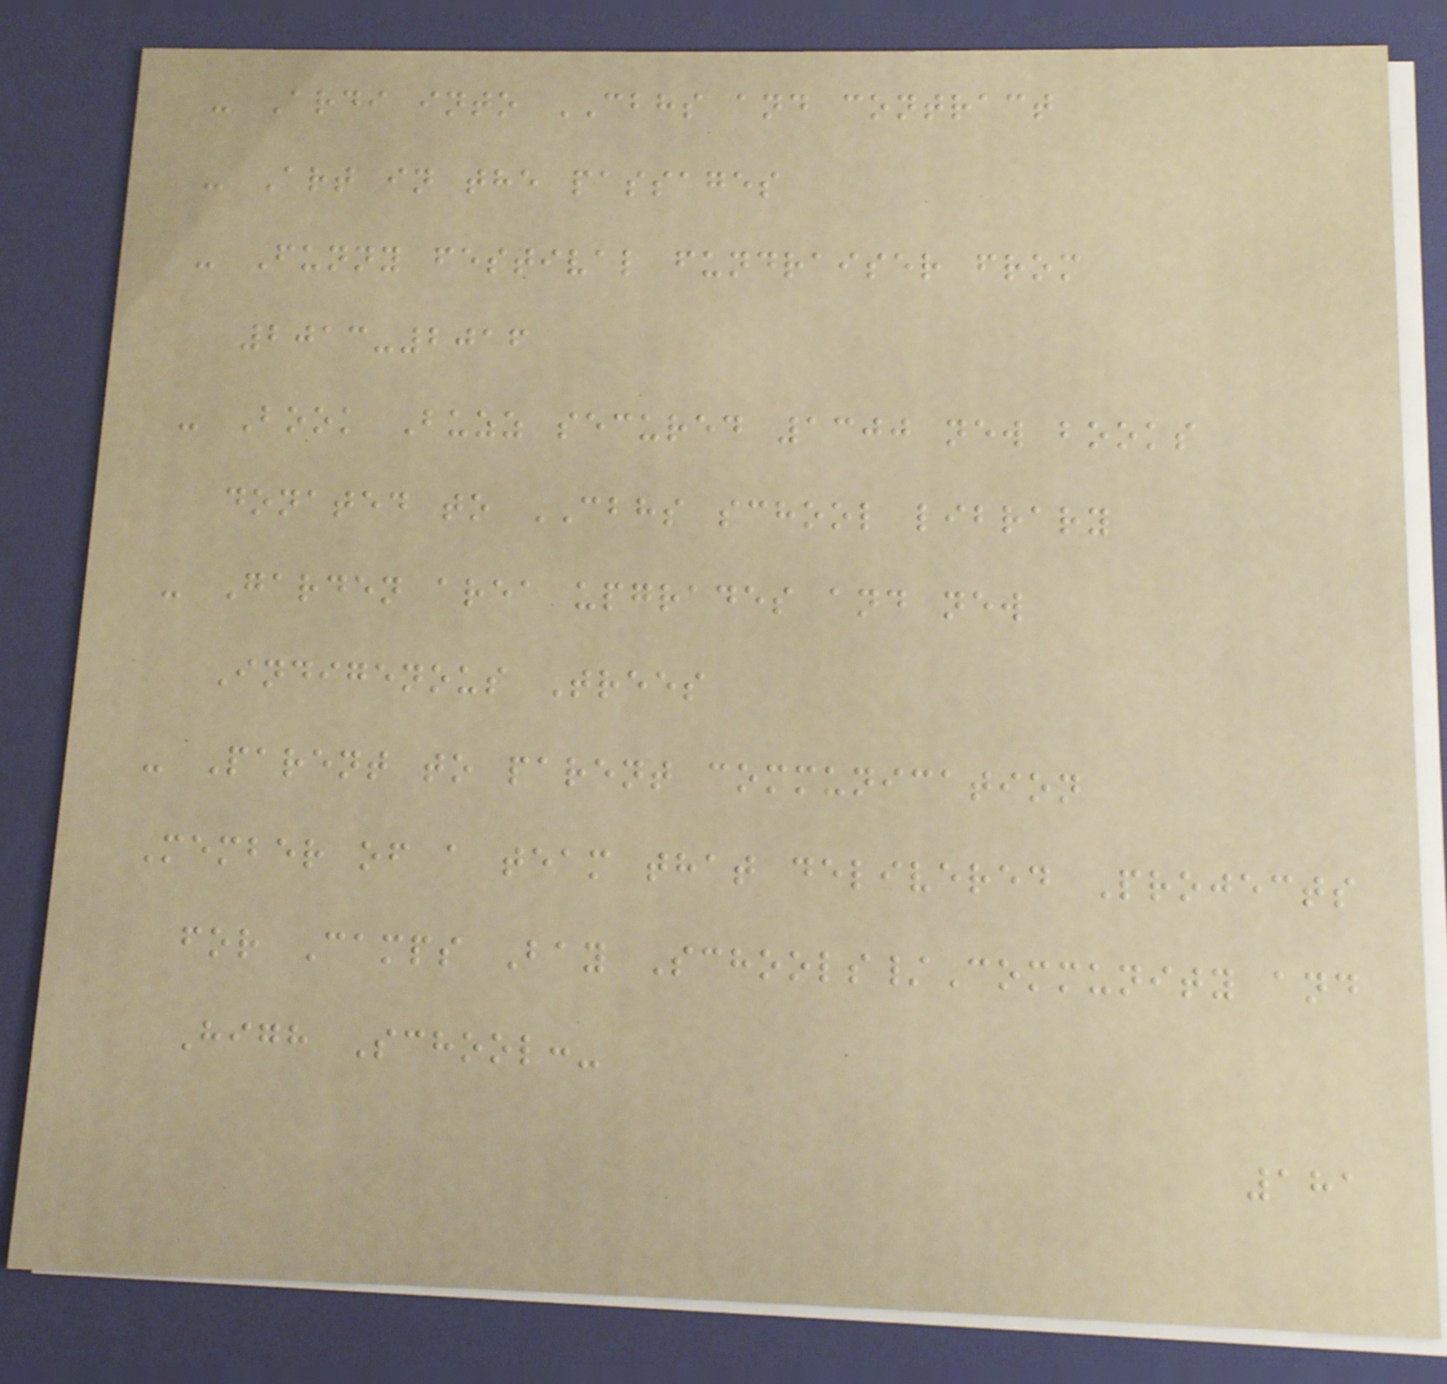- Ardi into CBHS and contract
- Art in the passages
- Funny festival fundraiser from
2013-2016
- Book Buzz secured 1300 new books
donated to CBHS school library
- Garden area upgrades and new
Indigenous Trees
- Parent to parent communication
Member of a team that delivered Projects
for Camps Bay Schools/Community and
High School:-
181
